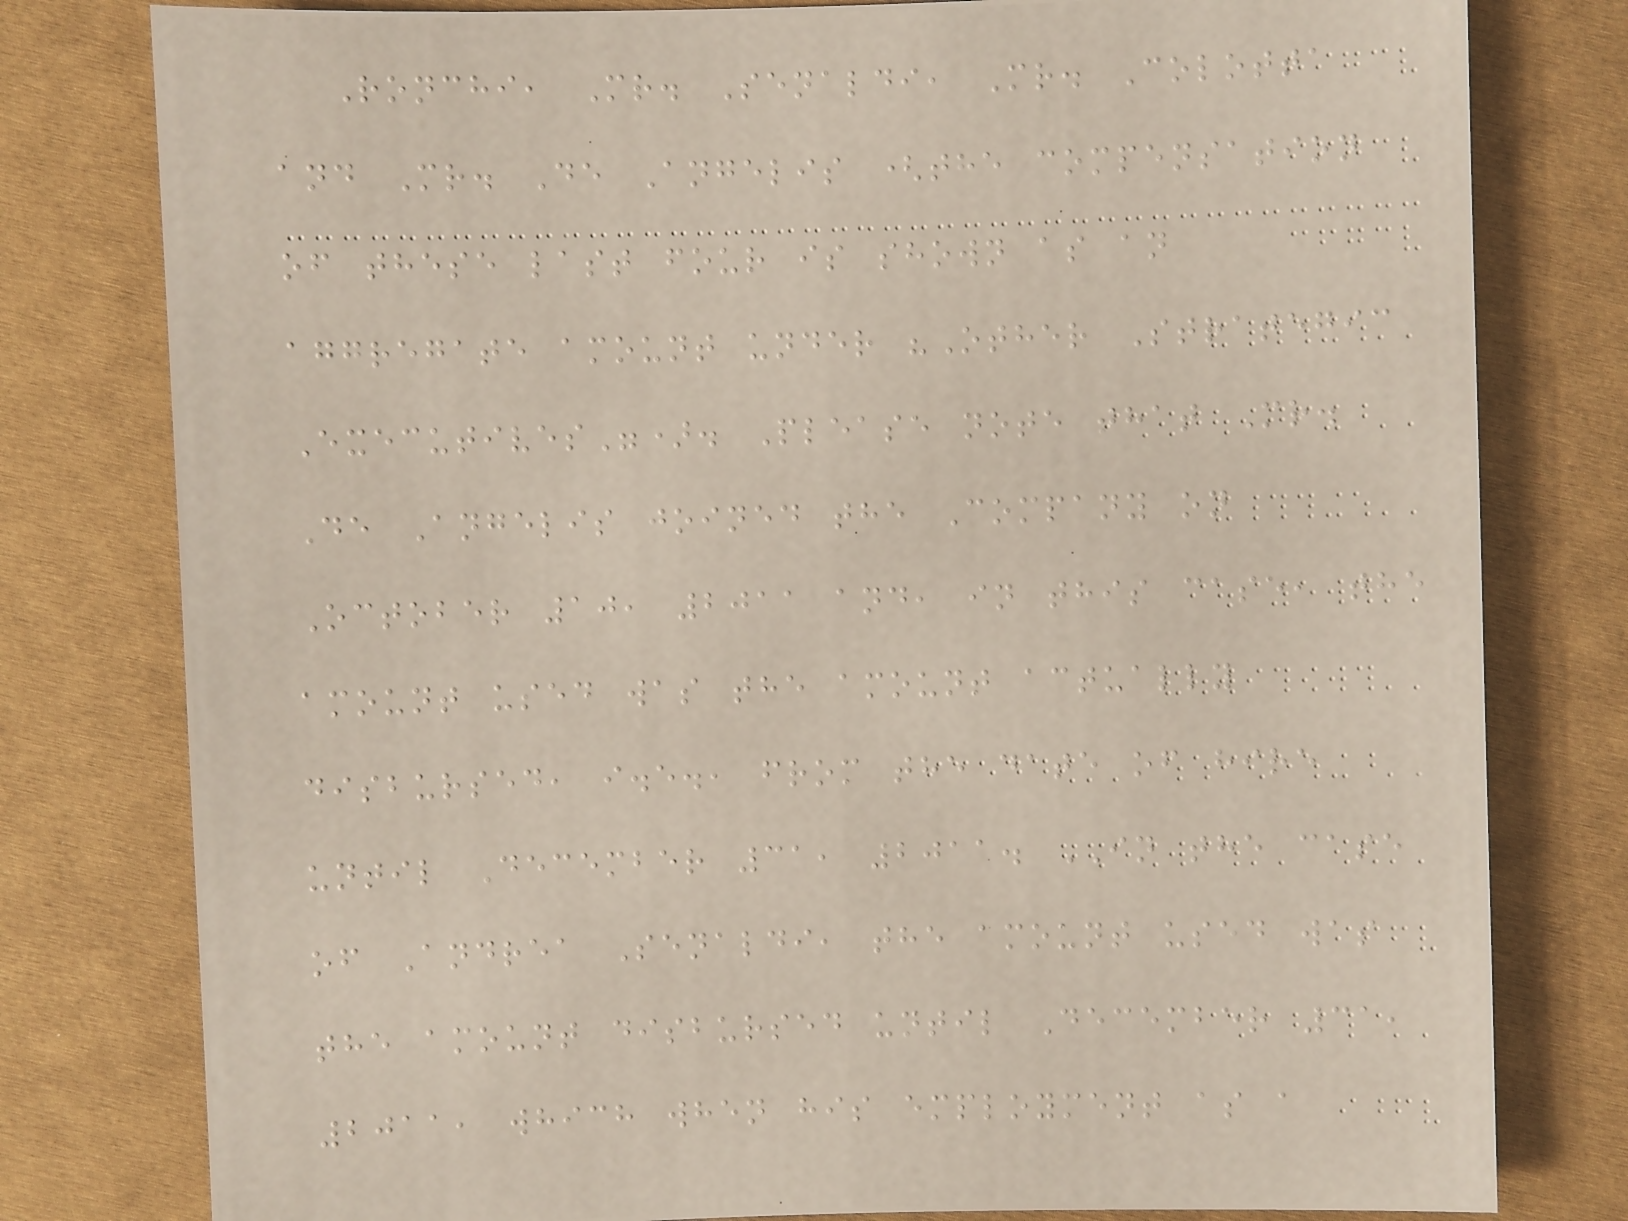Ronchi, Mr. Senaldi, Mr. Colotta
and Mr. De Angelis (the compensation
of these last four is shown as an
aggregate amount under "Other Strategic
Executives"). Please note that Mr.
De Angelis joined the Company on
October 10, 2011 and, in this case, the
amount used was the amount actually
disbursed, i.e., from the date of hire
until December 31, 2011. IN the case
of Andrea Senaldi, the amount used was
the amount disbursed until December 31,
2011, which when his employment as a
